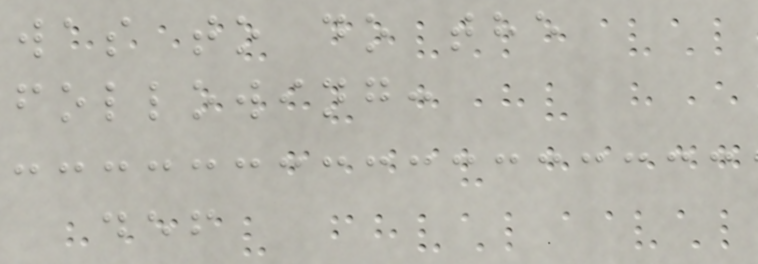was to do the
following:
def
